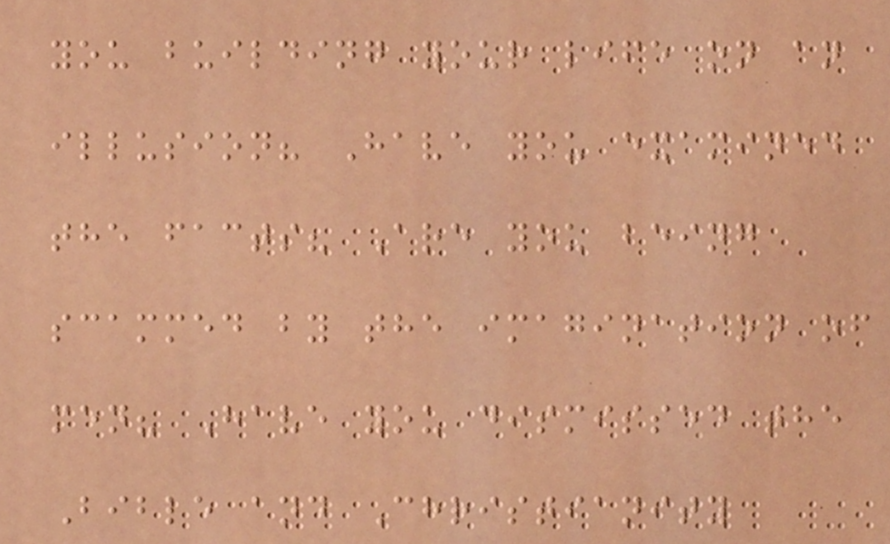you building your life on an
illusion? Have you examined
the facts? Are you being
scammed by the imagination of
men? Have you dismissed the
Bible and Christianity
